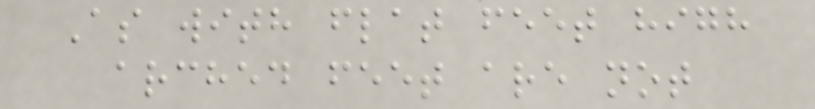As with flat feet high
arched feet are not
